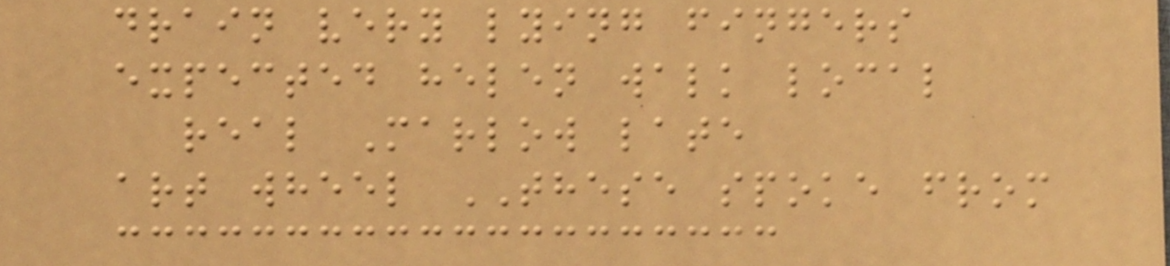drain very lying fingers
expected helen walk local
real Marlow late
art wheel THESE spoke from
